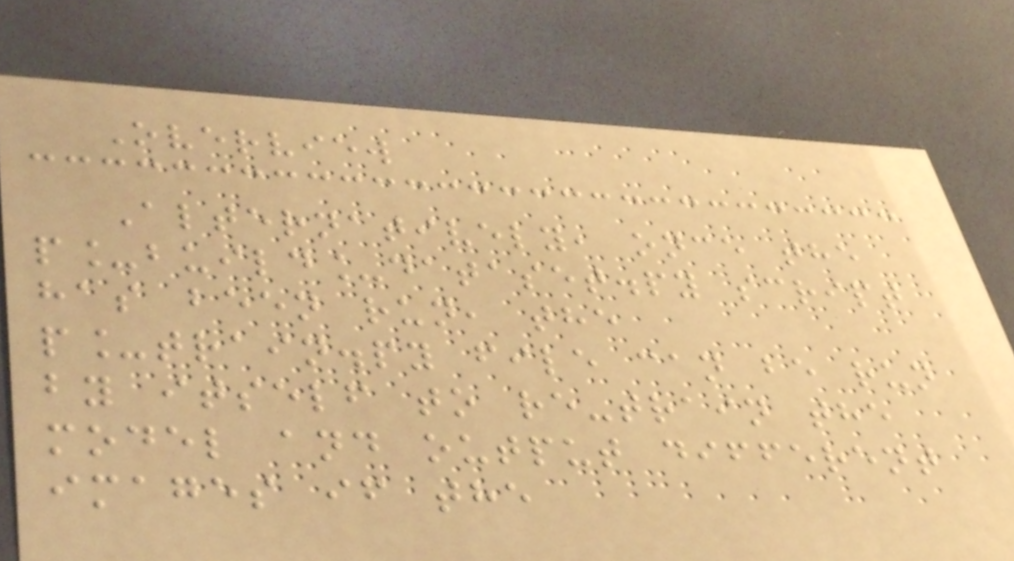Overview
Alternatively, once the
p_build_dataset.py script
has been run, the
p_train.py file can be run
by itself to re-train the
model and output different
images if the
